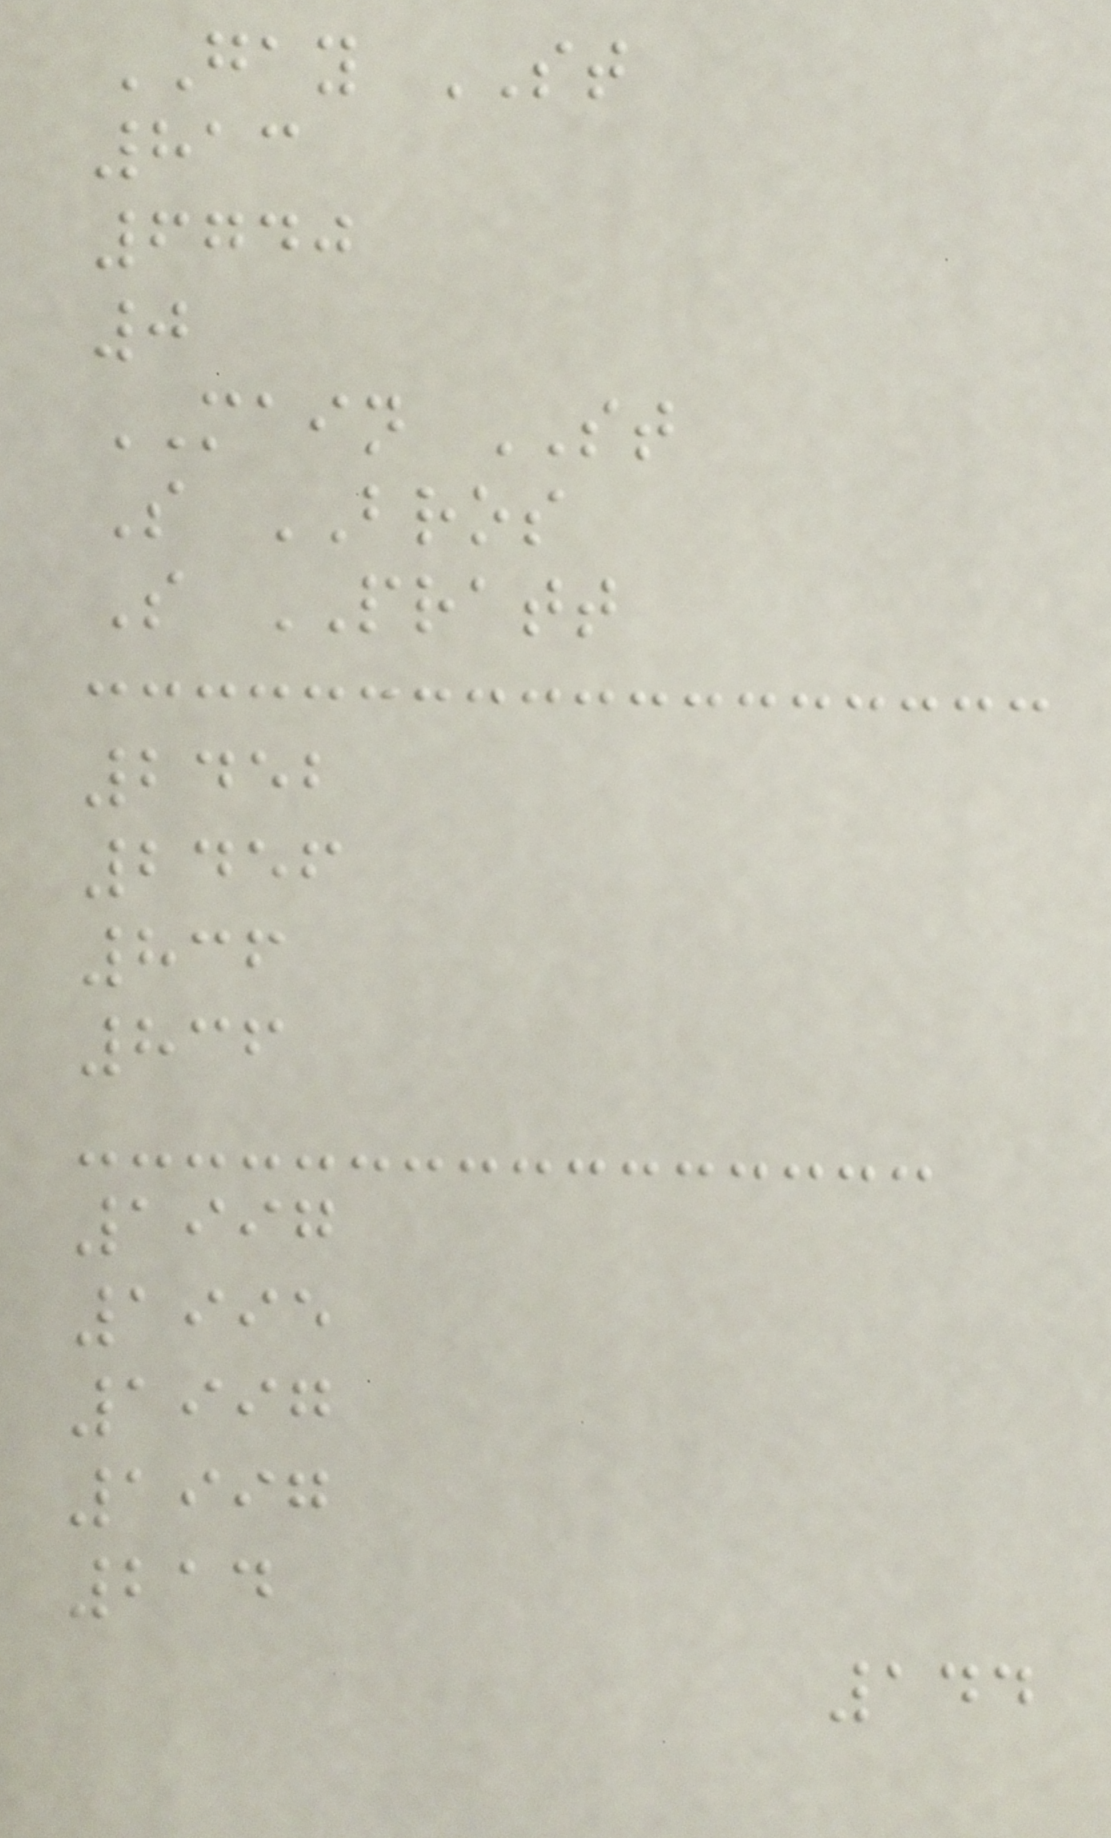GAY ST
813
6740
0
MAIN ST
S BROS
S PRATT
2452
2456
836
836
1997
1995
1997
1997
214
144
